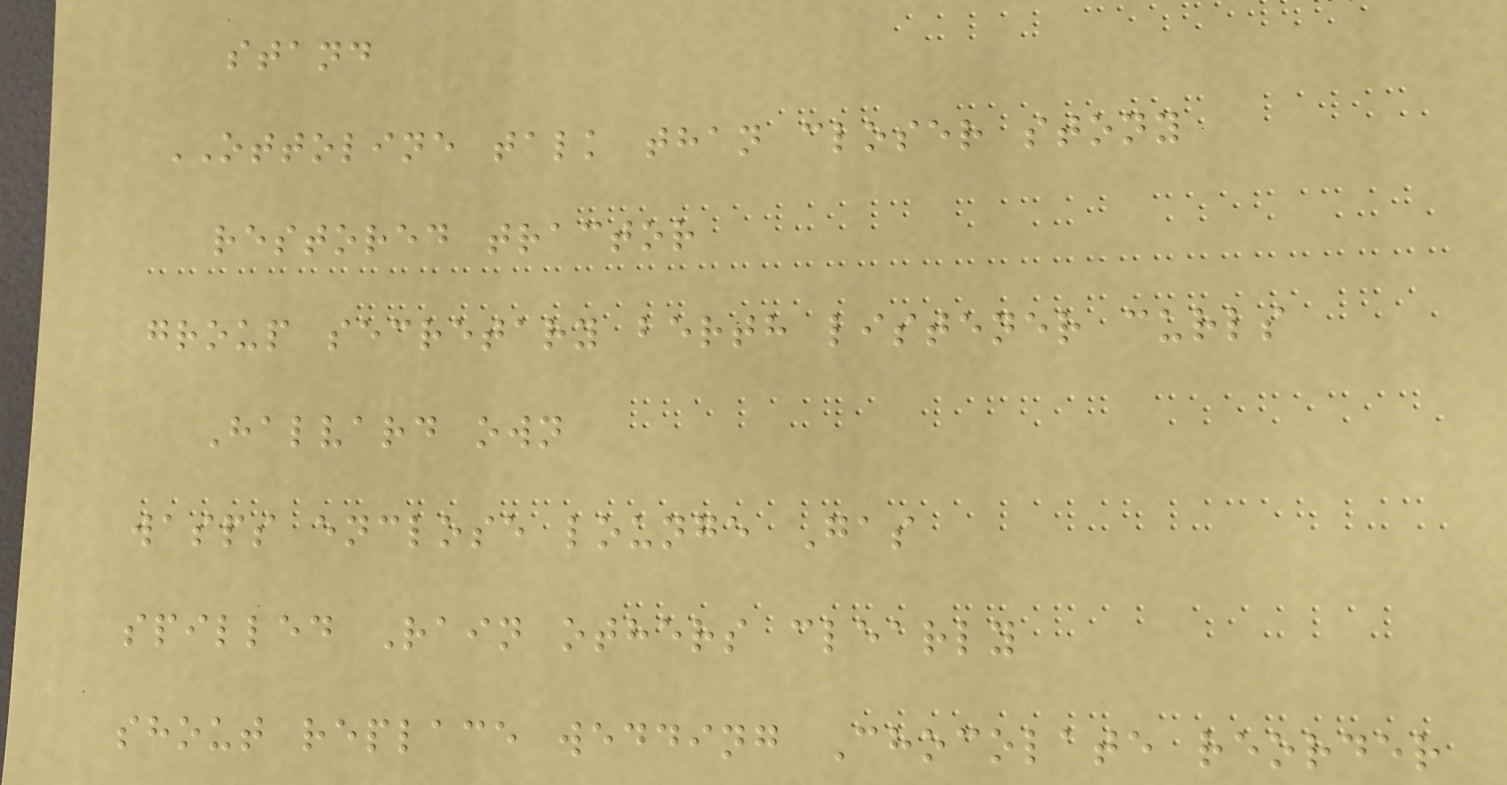stand
OTTOLINE talk than closer stony
restored tractor
group secretary berth listener curls
Halvard own
wasps enclose lounge Gas
spilled Rain others clearly
shout replace wedding Chocolate reorder
